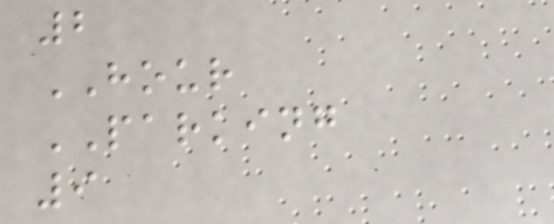2
HOUR
PARKING
9
